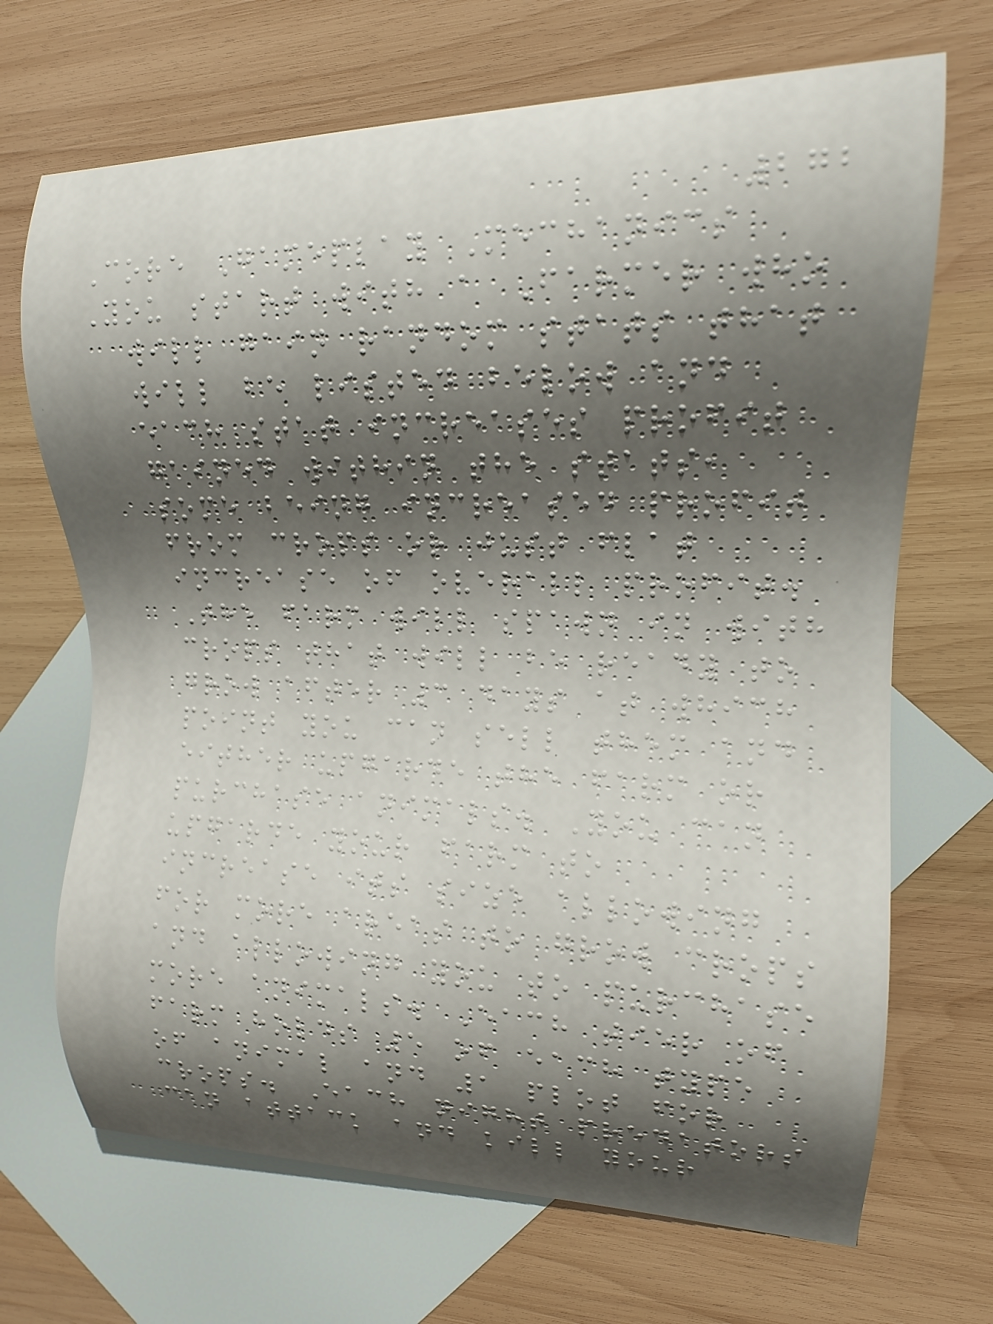272
Core Gameplay Mechanics
You start with a Farmer who
will gain random stats that
will be listed below and
each stat increases profit
gained within the stats,
some being increased profit
from crops or just flat
increase of overall profit.
The farm will spawn in with
crops that will be ready to
grow after 3 days at which
point you can sell them and
either upgarde the farm or
purchase animals. You can
upgarde your farm to
increase its size allowing
for more areas to grow crops
and allowing you to purchase
more animals. Each tier of
farm holds 5 of each type
of animal and 1 plot for
crops. Each night predators
can attack and kill your
